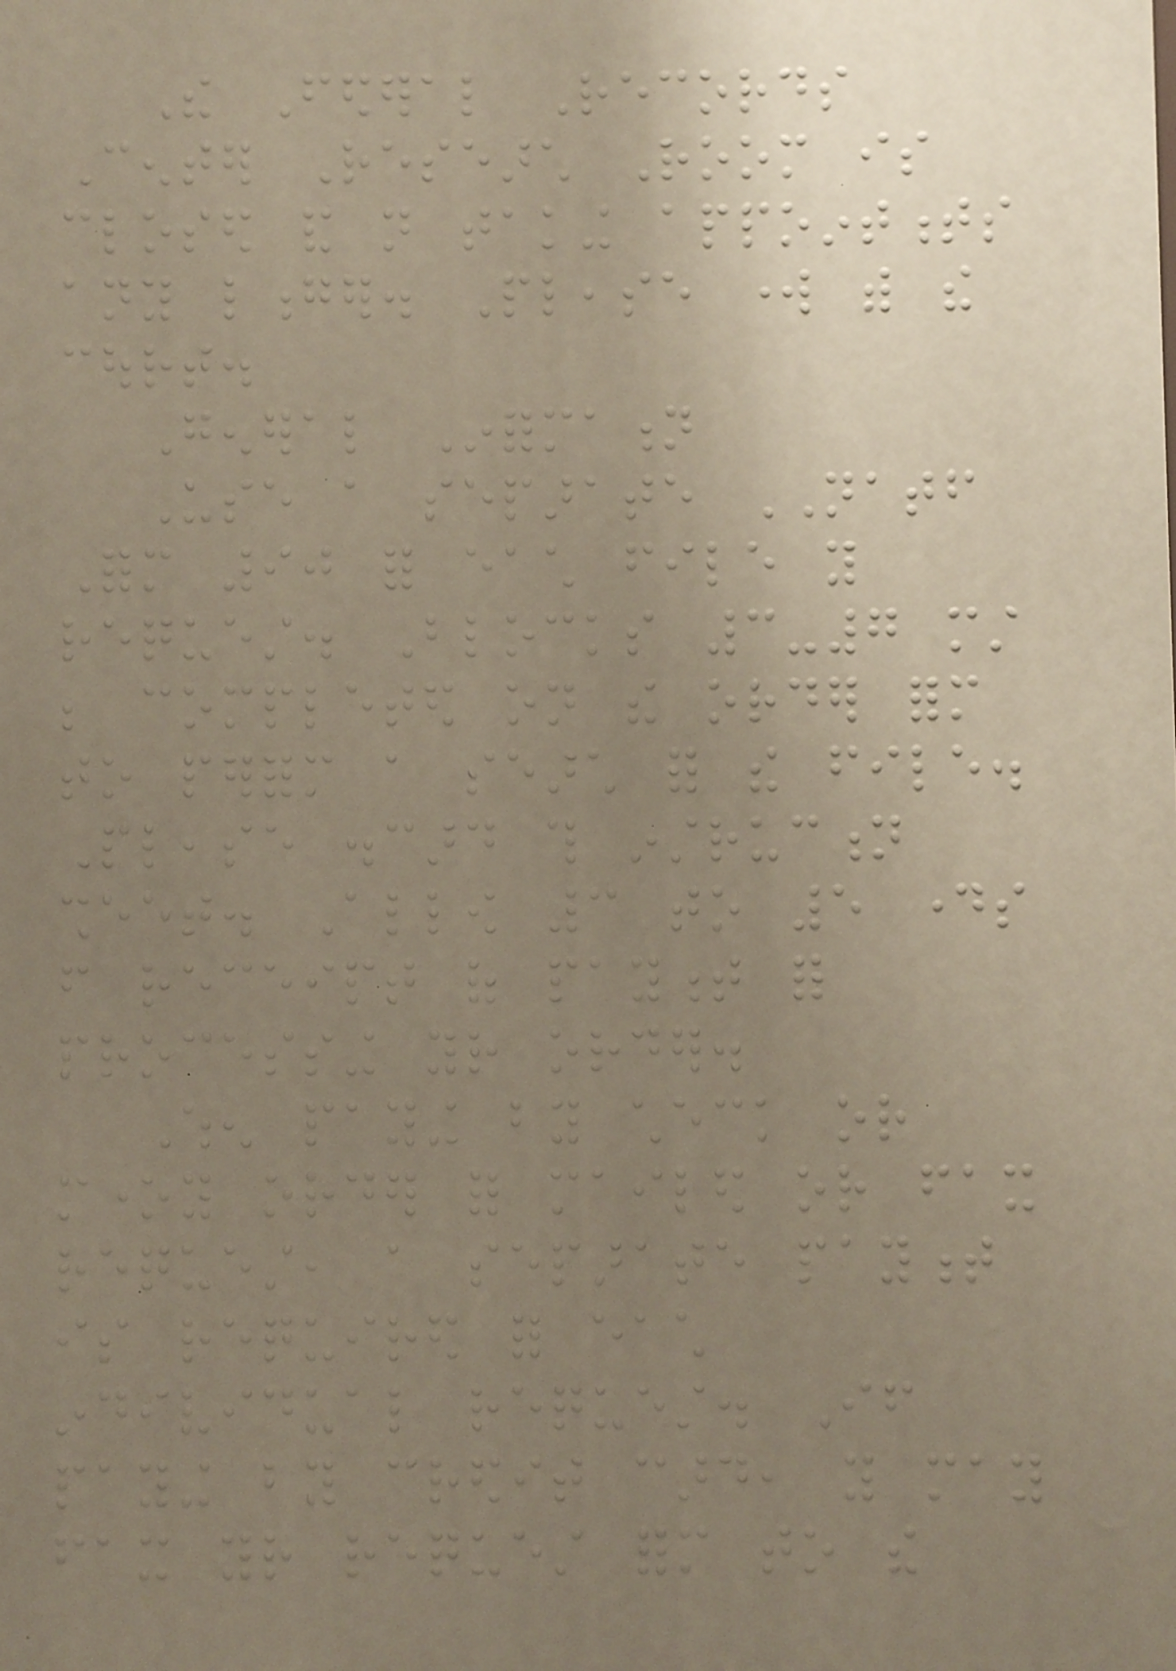The Federal Records
Center Research Room is
closed and not taking appointments
any longer. Please work with the
court.
General Information
Use a separate NATF
Form 90 for each file you
request. Blocks 3-7 must
be completed on the order form
to perform a search for the file.
Please discard this instruction
sheet. Allow 3 to 5 days
from receipt of payment for
processing your order.
When paying by check or
money order for mailed or fax
request, a separate payment
is required for each
individual request. If
paying by credit card, you may
fax your request form to the
